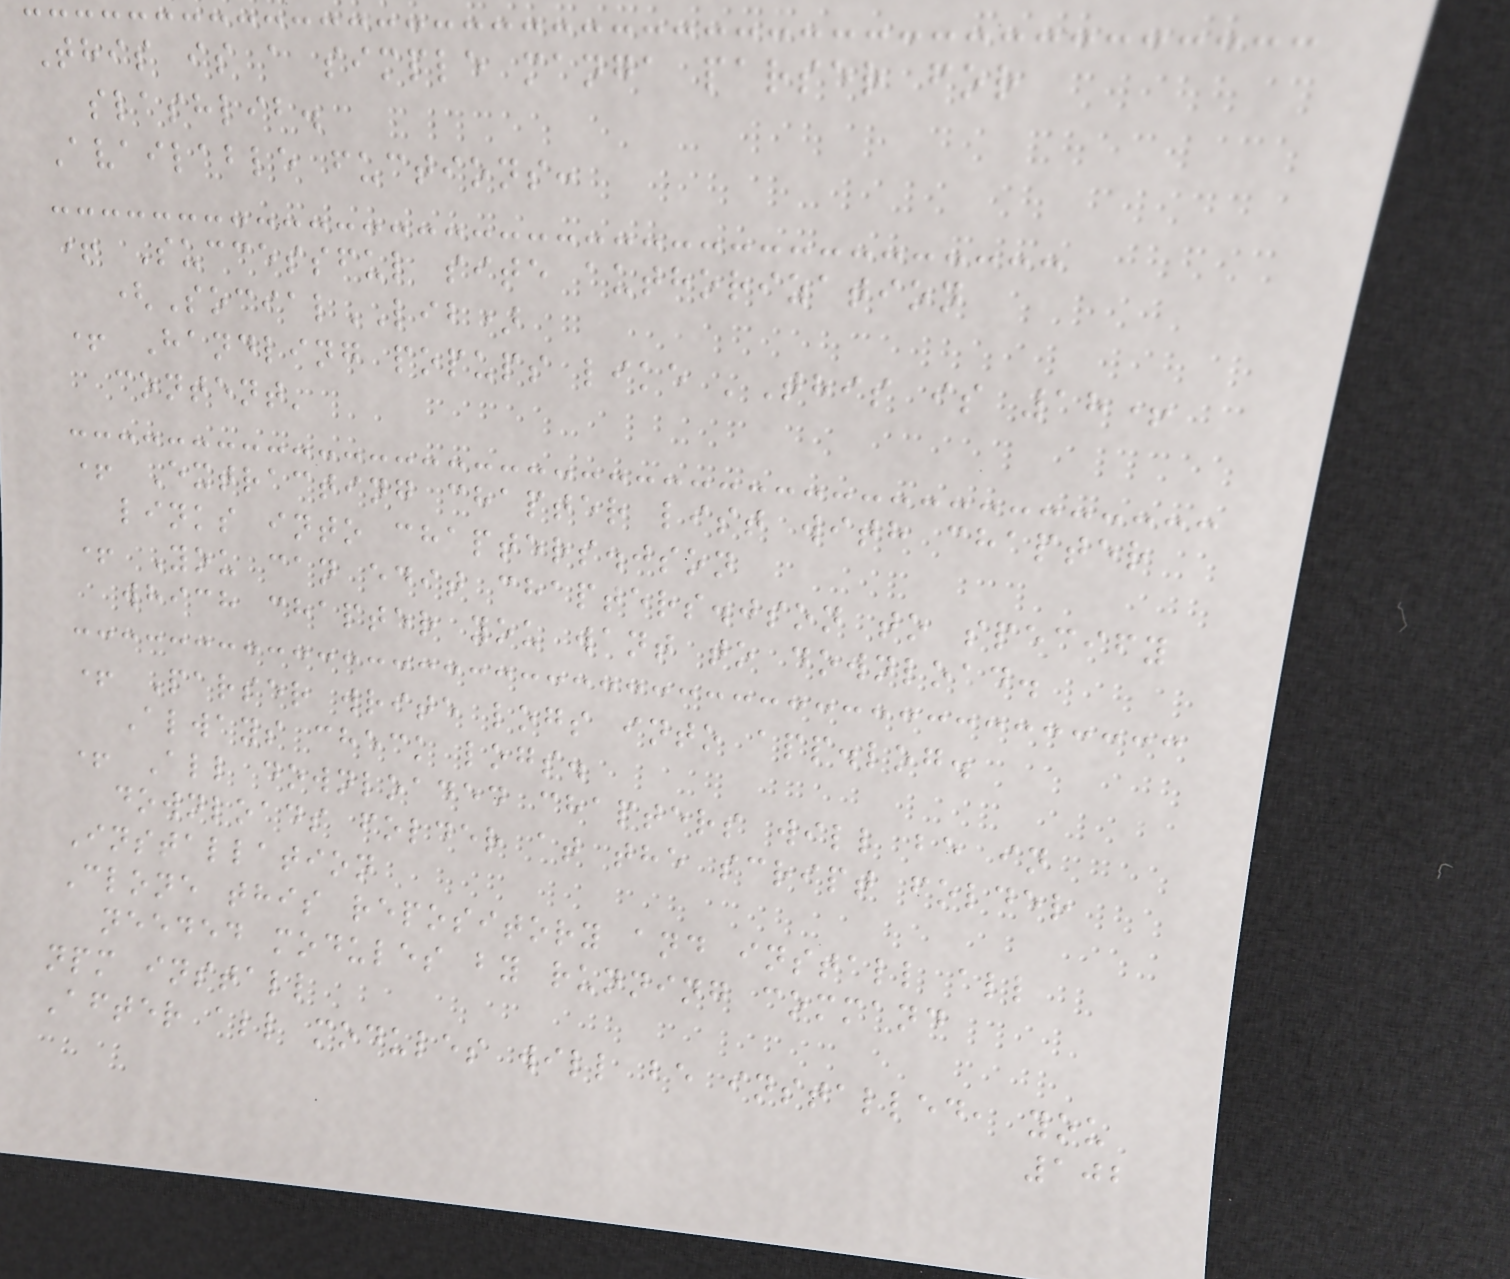This is a simple manga parser for
slashlib.
Available fuctions:
+ Successful site authorization
(SocialLIB)
+ Handling popups like 'This is 18+
content'
+ Extracting chapter list with chapter
links into chapters.json
+ You can edit chapters.json to specify
which chapter you want to download.
+ Parser write logs into app.log.
Always check logs.
+ All downloaded chapters will be in
downloads folder at the script folder
Installation
Clone this repository and install all
needed modules by running command
npm install
After all modules will be installed, you
102
